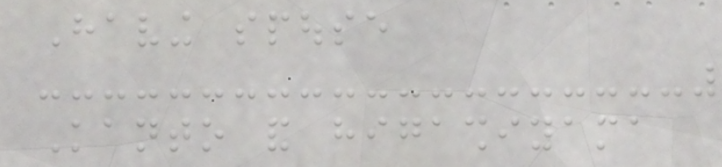Having spouse
Kanto and higashiyama
